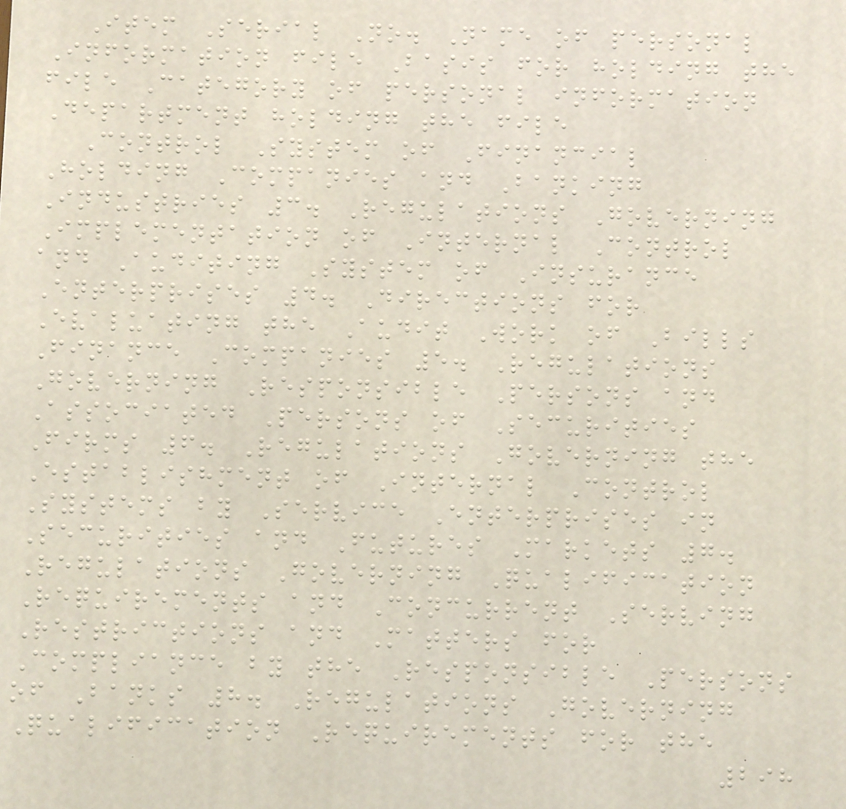Item Serial No. Name of personal
Information file Basis for holding the
file Category of personal information
Department holding the file
Control System of Financial
Holding Companies and Banking
Industries 3. Regulations Governing
Implementation of Internal Control
and Auditing System of Insurance
Enterprises 4. Directions for
Evaluating the Audit Work of Bills
Finance Companies 5. Regulations
Governing Responsible Persons and
Associated Persons of Securities
Firms 6. Regulations Governing the
Establishment of Internal Control
Systems by Service Enterprises in
Securities and Futures Markets 7.
Regulations Governing Qualification
Requirements and Concurrent Serving
Restrictions and Matters for
Compliance by the Responsible Persons
of Banks 8. Regulations Governing
Qualification Requirements for the
298
